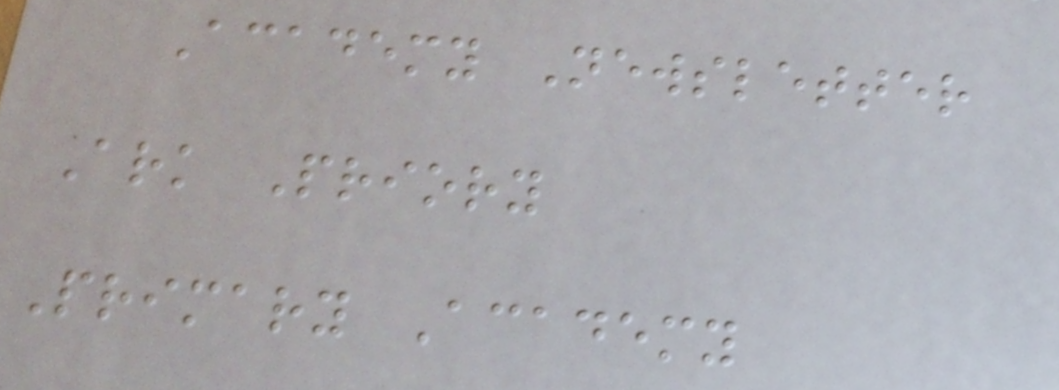Academy Newsletter
Ark Priory
Primary Academy
